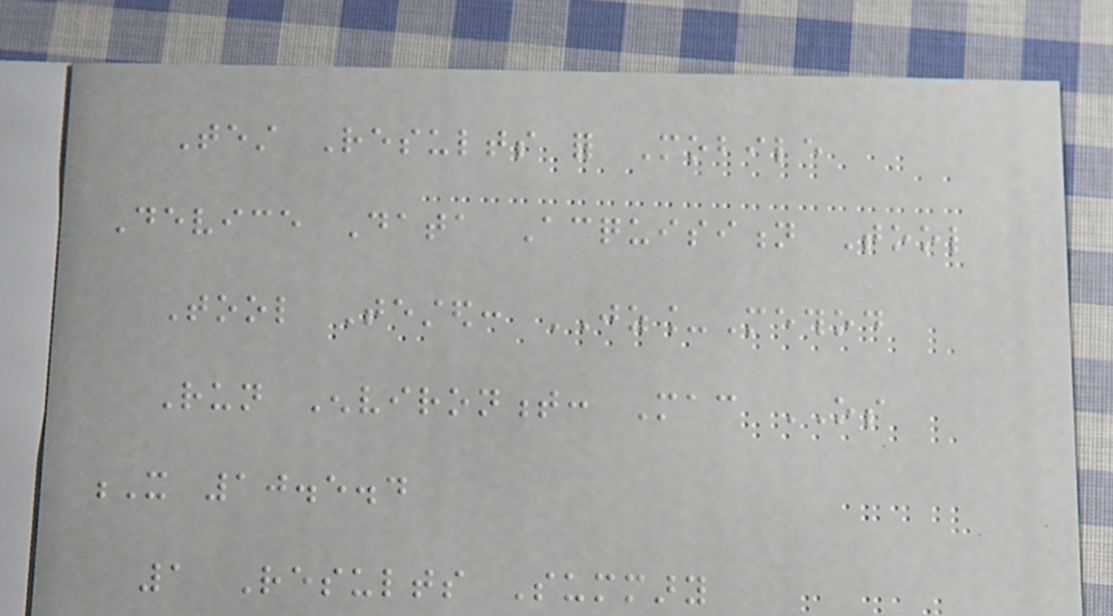Test Results for Mobile
Device Data Acquisition Tool
Tool Tested: JZ_Method
Run Environment: Mac OS
X 10.5.4
1 Results Summary
